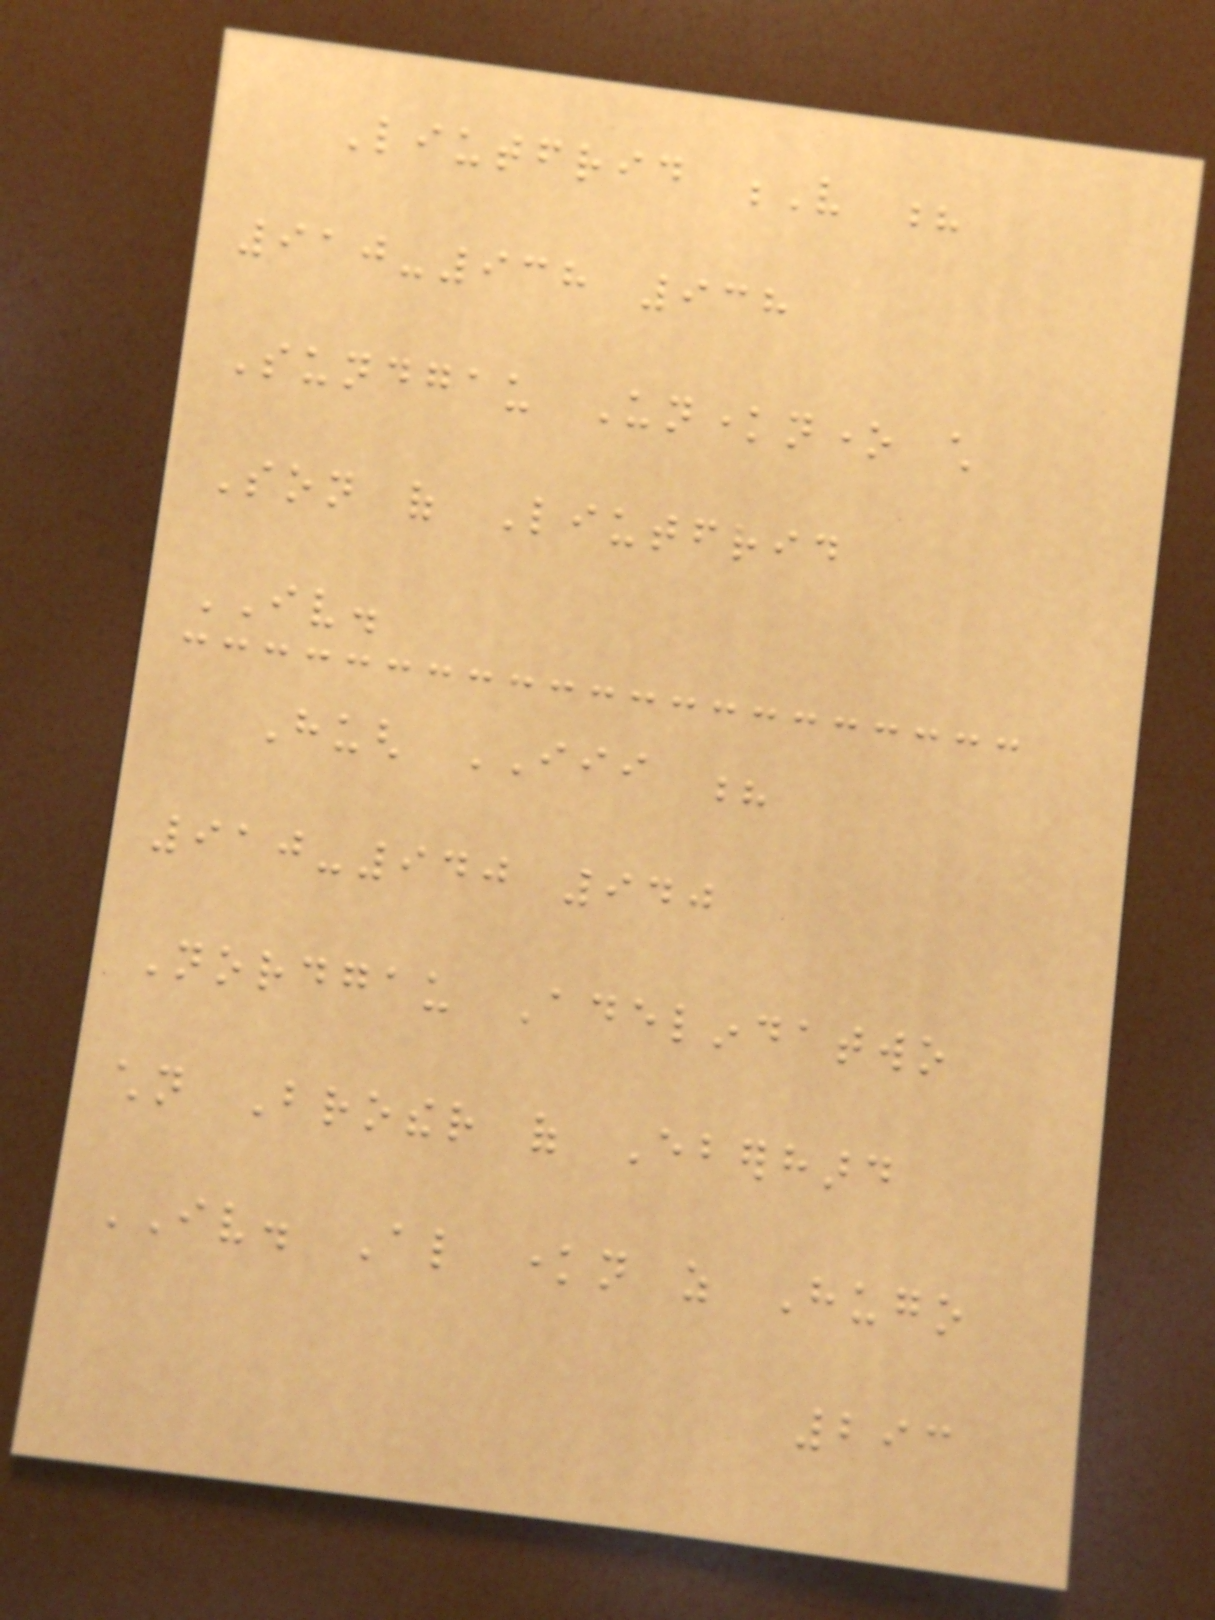Liutfrid V ?
910-938 938
Sundgau Unknownone child
Son of Liutfrid
IV.
Hugh III ?
910-940 940
Nordgau Adelindatwo
children Brother of Eberhard
IV. Also known as Hugo
293
